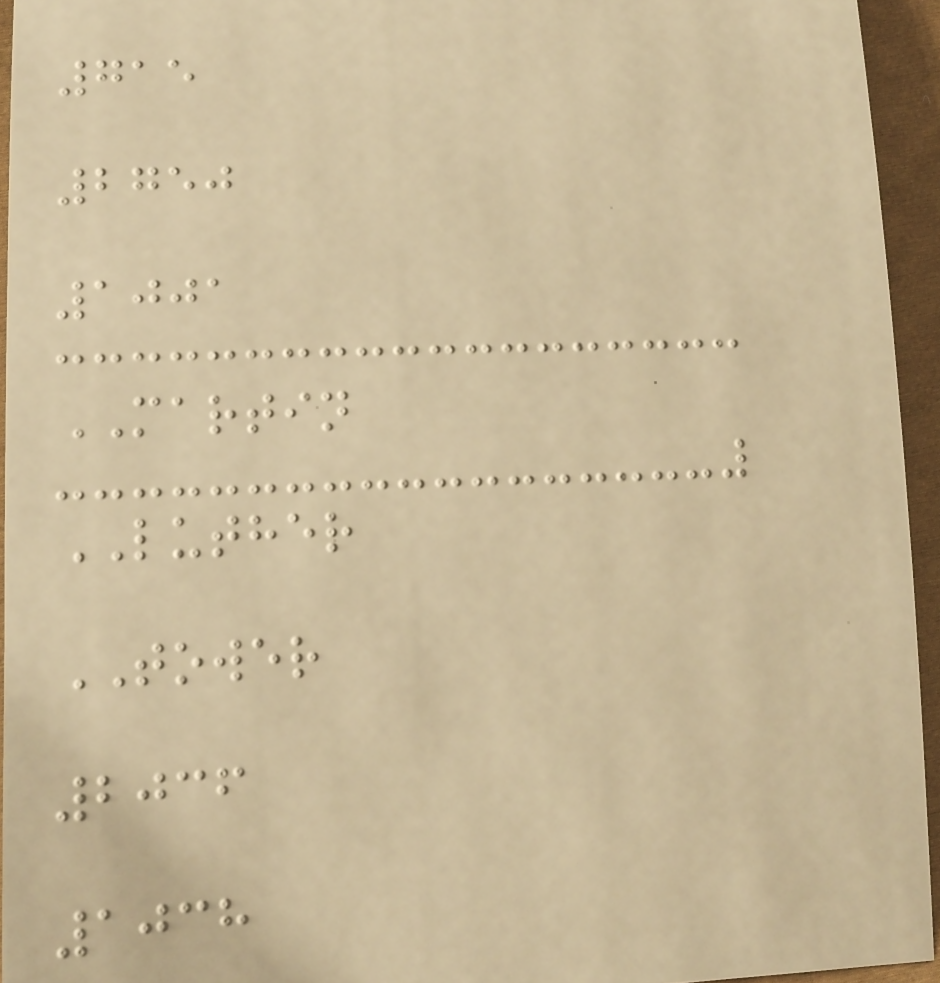715
2750
1001
MARTIN
LUTHER
TOWER
2036
1038
